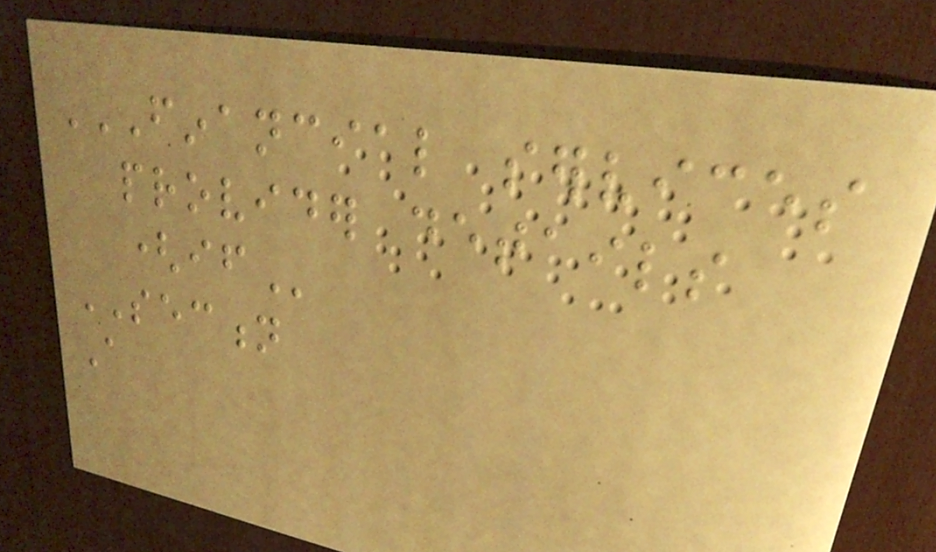FINANCIAL SERVICES
PROVIDER DETAILS
(IF
SECTION
A
